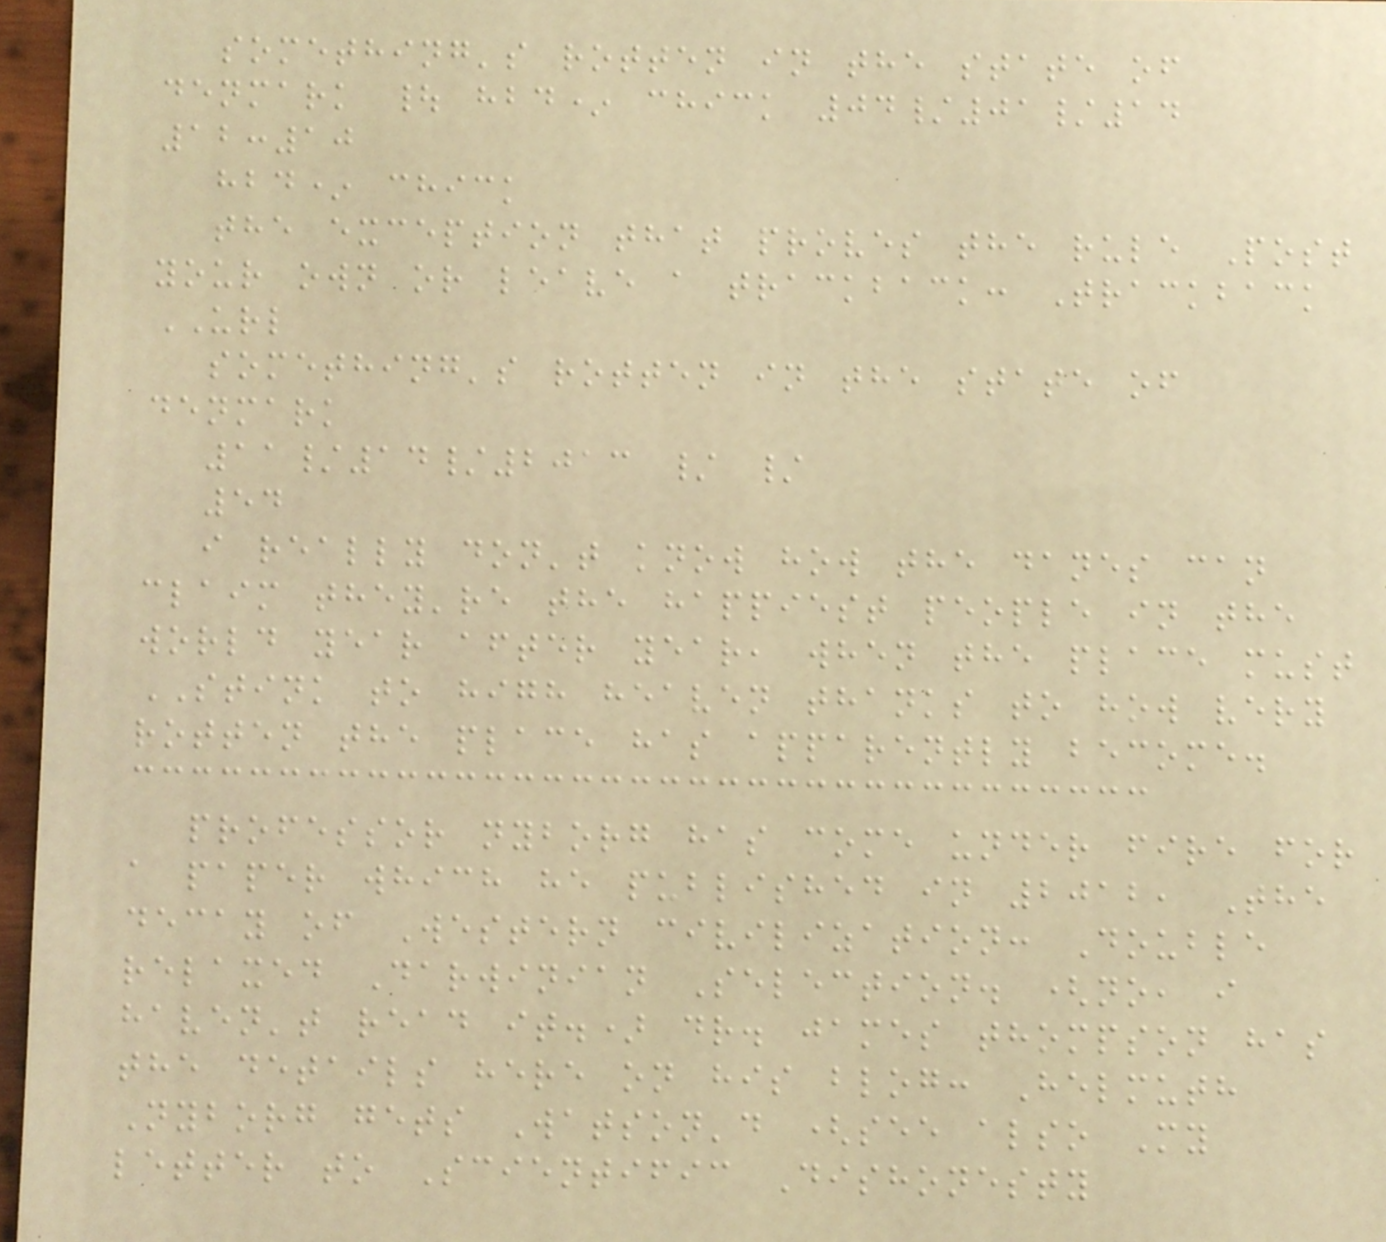something's rotten in the state of
denmark | hbd* chick 04/01/14
12:10
hbd* chick
the exception that proves the rule Post
your own or leave a trackback: Trackback
URL
something's rotten in the state of
denmark
11/14/2013 / /
54
i really don't know how the danes can
claim they're the happiest people in the
world year after year, when the place must
STINK to high heaven thanks to how very
rotten the place has apparently become.
professor nyborg has come under fire for
a paper which he published in 2012, The
decay of Western civilization: Double
relaxed Darwinian Selection. (no, i
haven't read it.) dr. james thompson has
the details here on his blog: Helmuth
Nyborg gets Watson'd (see also My
letter to Scientific Dishonesty
